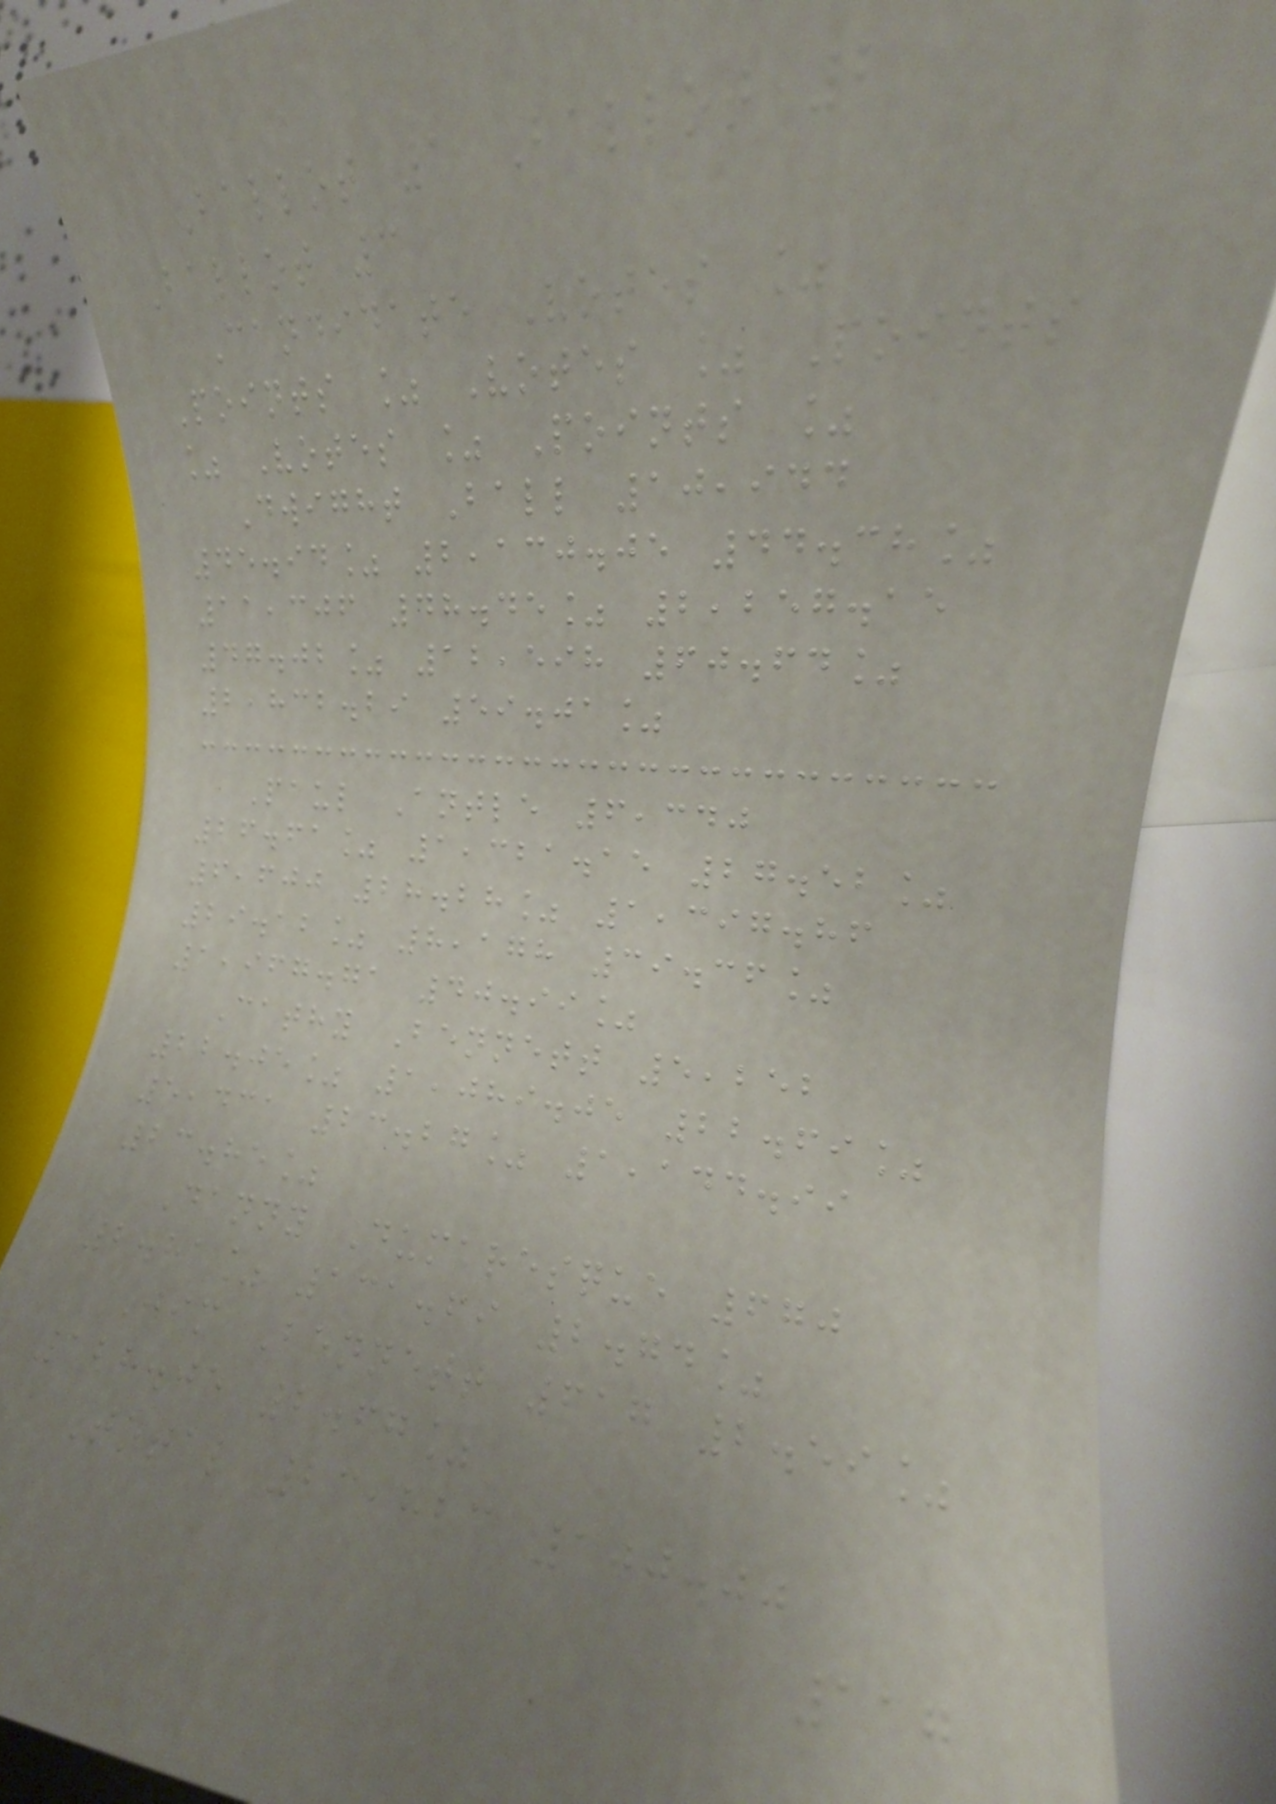Ballot 1 Ballot 2
Ballot 3
Candidate Votes %
Points % Votes % Points
% Votes % Points %
Dwight Ball 10,944
45.94% 2,130.05 44.38%
11,306 48.45% 2,257.15
47.02% 12,598 60.64%
2,832.29 59.01%
Paul Antle 6,340
26.61% 1,321.15 27.52%
6,600 28.28% 1,397.86
29.12% 8,178 39.36%
1,967.71 40.99%
Cathy Bennett 5,252
22.05% 1,089.05 22.69%
5,431 23.27% 1,144.99
23.85%
Danny Dumaresque 670
2.81% 131.69 2.74%
Jim Bennett 617 2.59%
128.05 2.67%
Total 23,823 100.00
117
